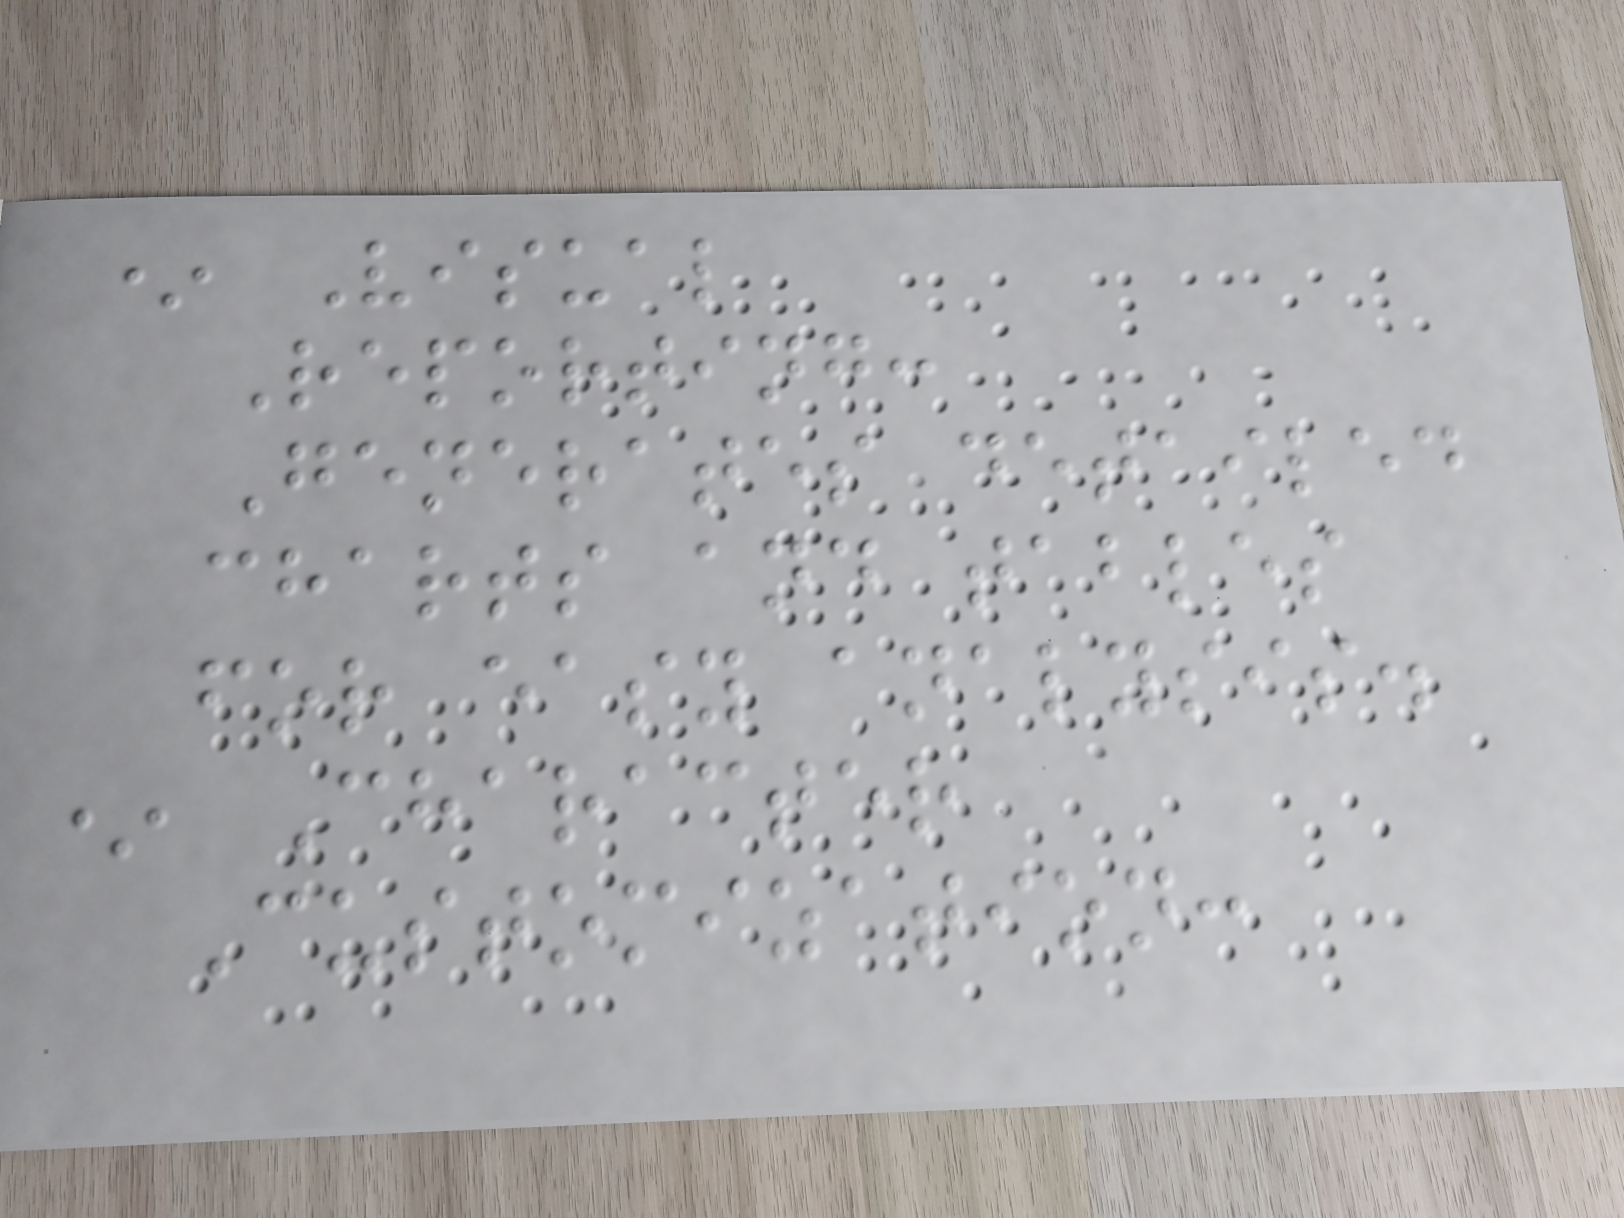* Visual
Reporting:
Generates detailed
charts and tables
for easy analysis.
* Character
Customization:
